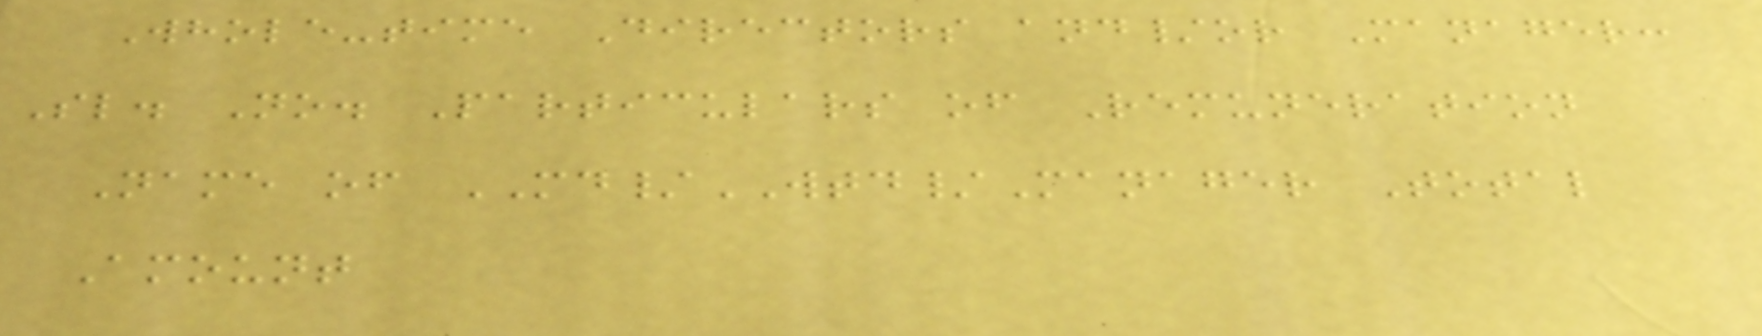Whole-time Directors and/or Manager:
Sl. No. Particulars of Remuneration
Name of MD/WTD/Manager Total
Amount
